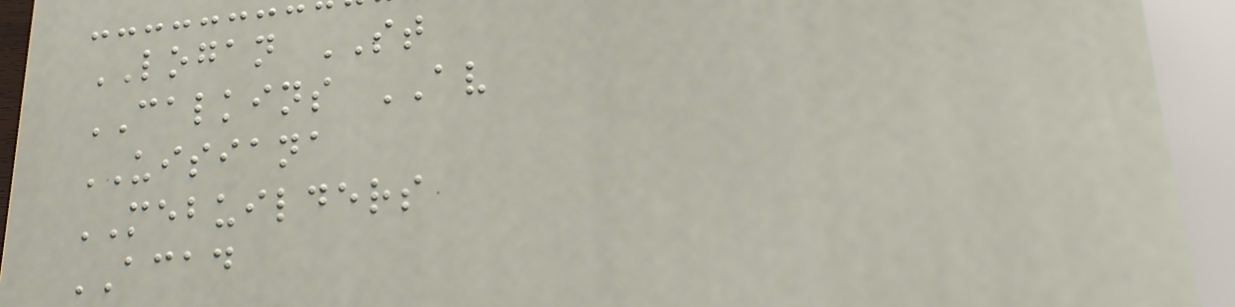LOGAN ST
CALKINS AV
UISIANA
MEBUILDERS
ACAD
